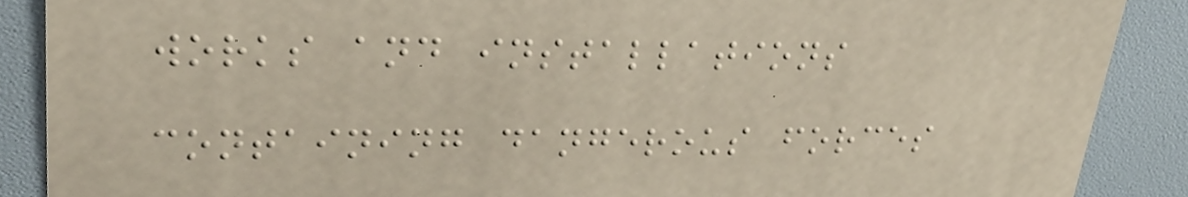works and installations
containing dangerous forces
